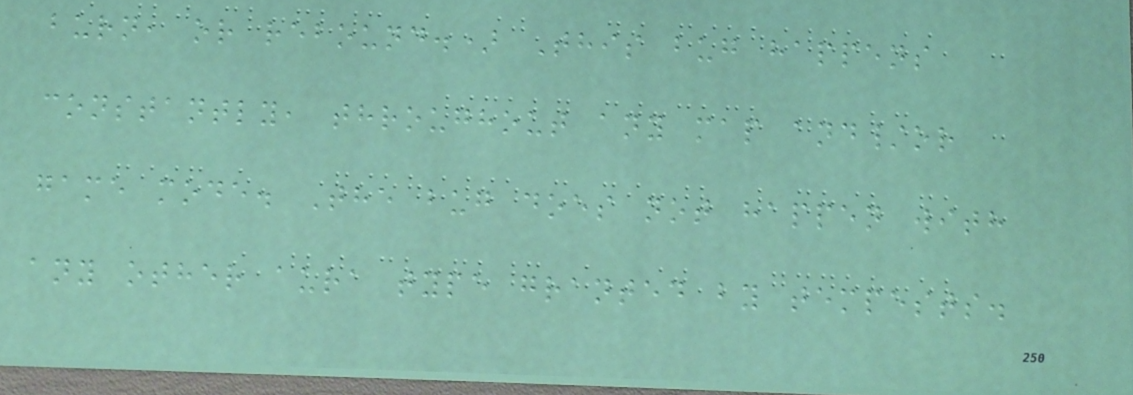burn, or rebound.) This bug happens
constantly, throughout any map and/or
game mode. The bug does not happen with
any other aura type granted by tempests.
